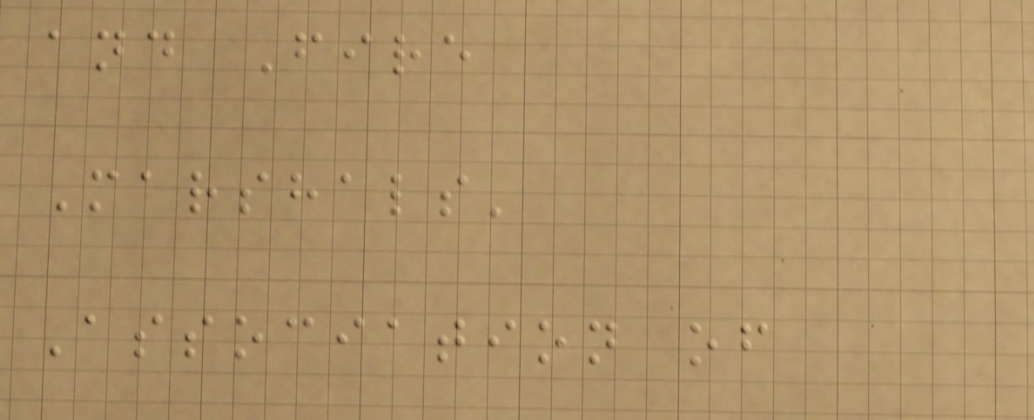and Fire
Marshals'
Association of
